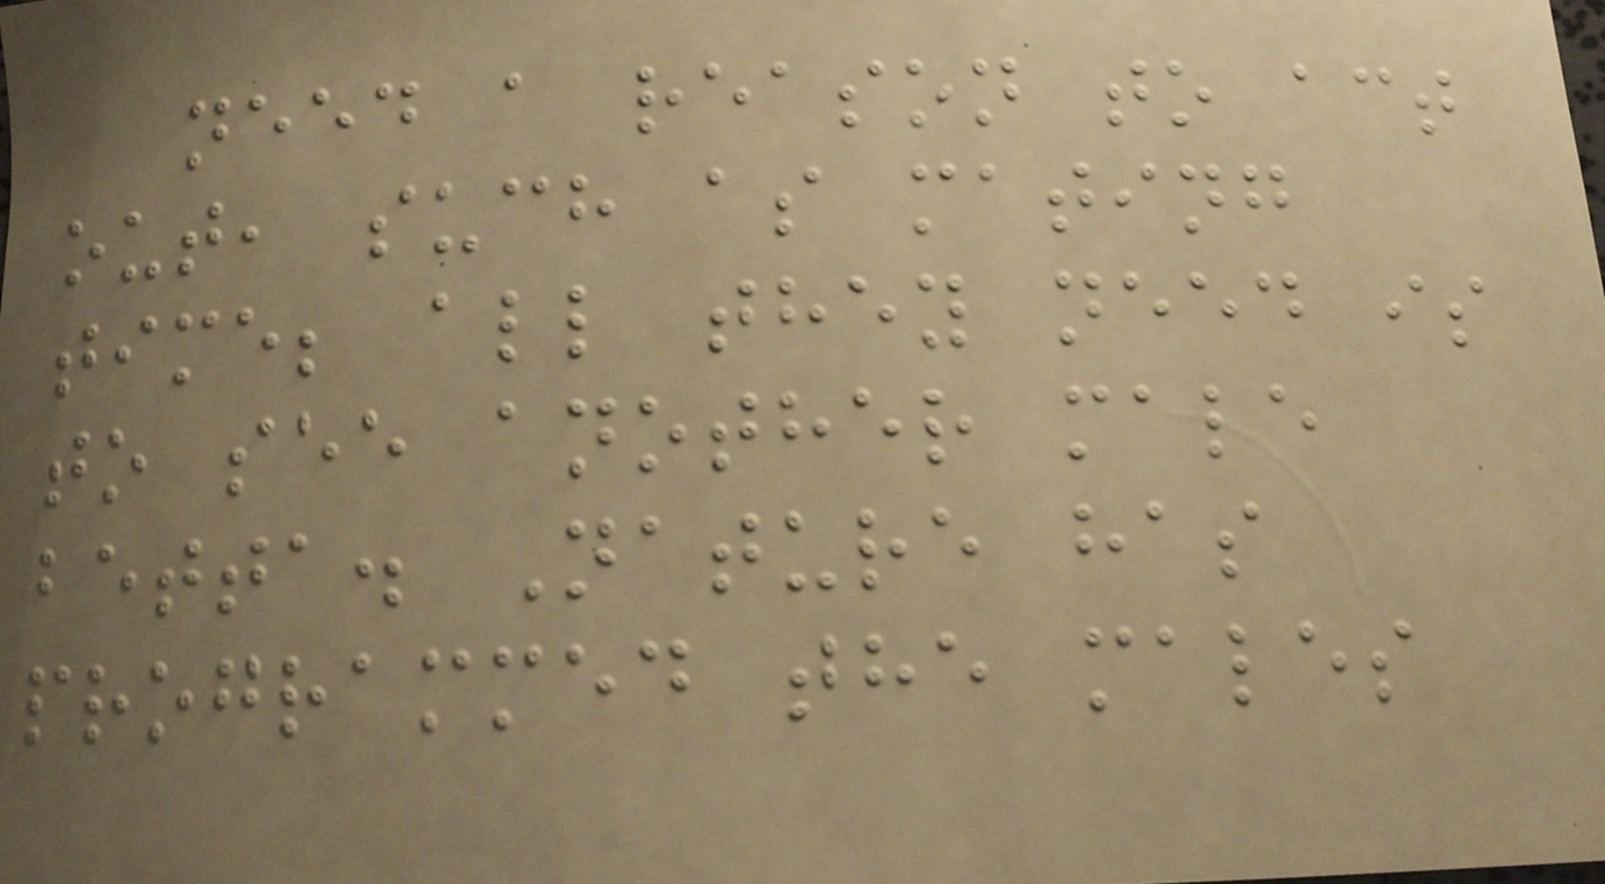need a reason to act
out, such as mating
time; all they need is
to see another male
betta. Nature has
programmed the males
